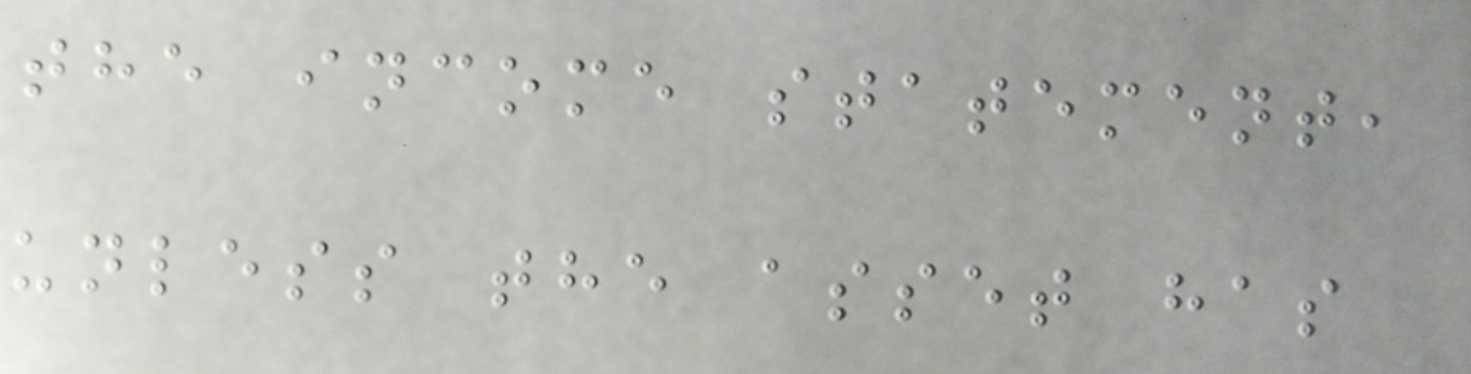the income statement,
unless the asset has
